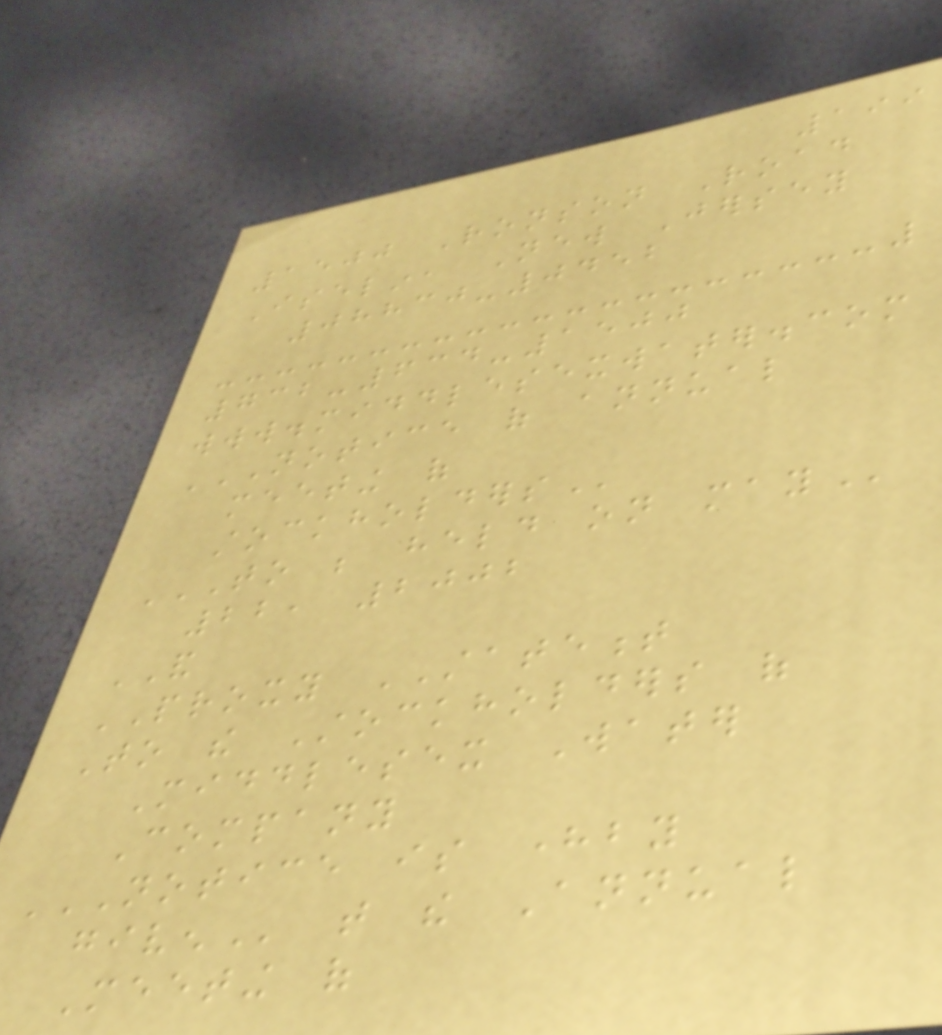199
1500 Ronson Road
Iselin, New Jersey
08830-0452
732-634-1500
www.middlesexwater.com
NOTICE OF ANNUAL
MEETING OF
STOCKHOLDERS
TO BE HELD ON MAY
22, 2002
AND
PROXY STATEMENT
To the Stockholders of
Middlesex Water
Company
NOTICE IS HEREBY
GIVEN that the Annual
Meeting of
